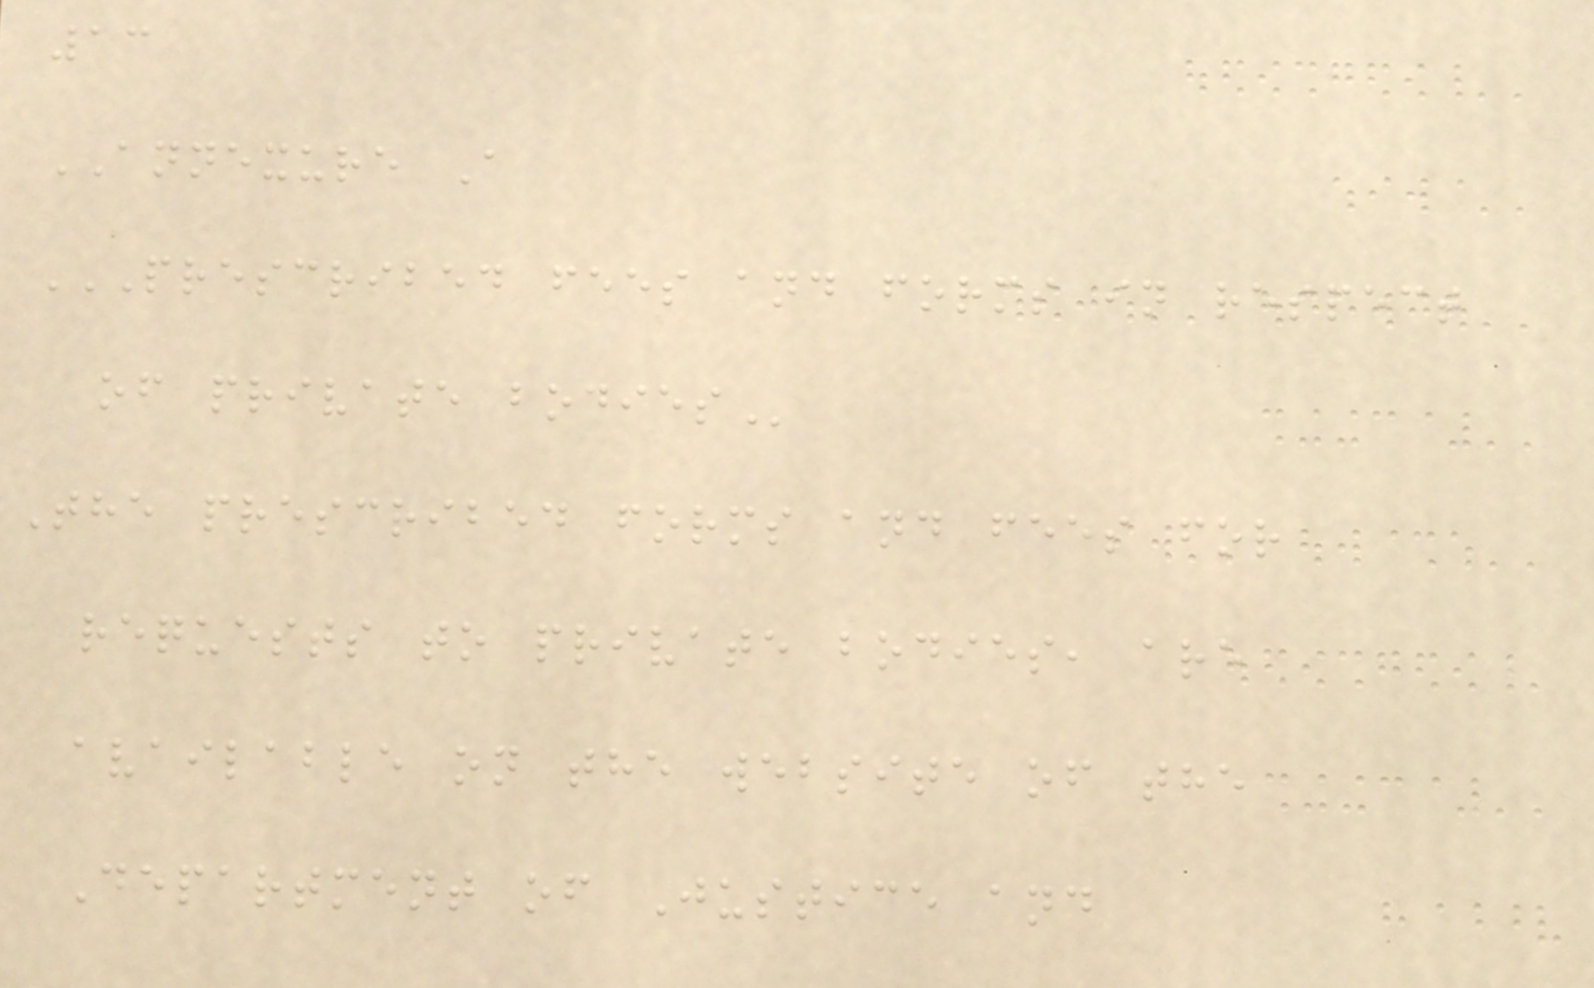13
ANNEXURE A
PRESCRIBED FEES AND FORMS IN RESPECT
OF PRIVATE BODIES
The prescribed forms and fees for
requests to private bodies, are
available on the website of the
Department of Justice and
